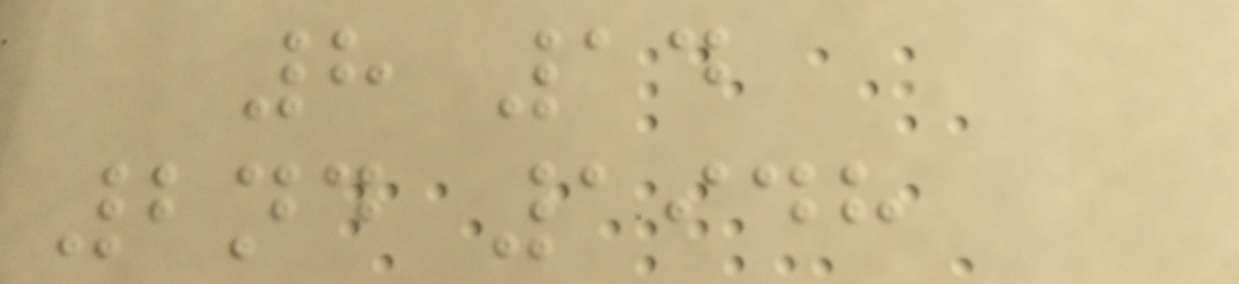8 14
2nd 1948
